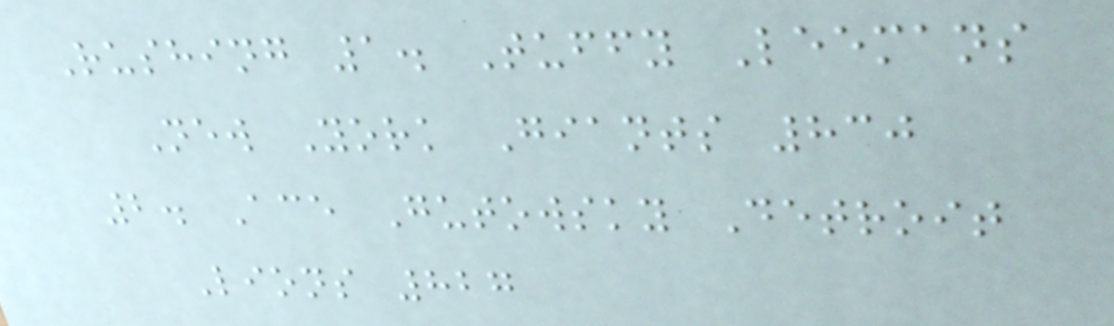Rushing 1. Tuffy Leemans
New York Giants 830
2. Ace Gutowsky Detroit
Lions 827
